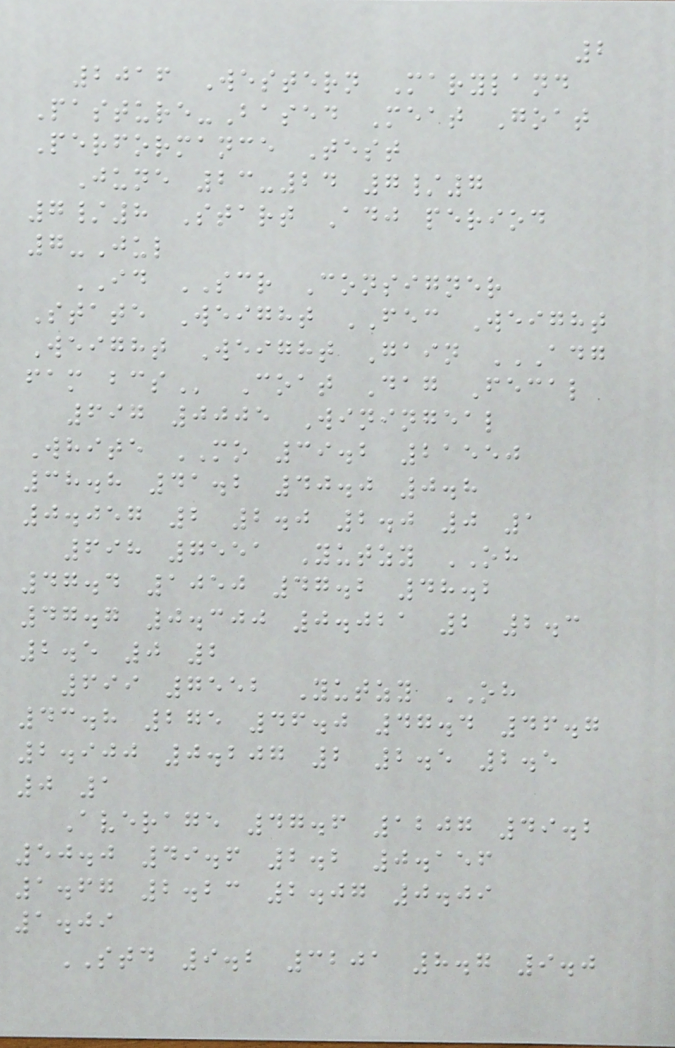2
2016 Western Maryland
Pasture-Based Meat Goat
Performance Test
June 23-24 7/7
7/8 Start Adj period
7-Jul
ID SCR Consigner
State Weight FEC Weight
Weight Weight Gain ADG
FAM BCS Coat Dag Fecal
697 0005 Winingeal
White MO 39.2 21550
38.8 41.2 40.0 0.8
0.057 2 2.0 2.0 0 1
698 7551 Yutzy OH
47.4 1050 47.2 48.2
47.7 0.300 0.021 2 2.3
2.5 0 2
699 7552 Yutzy OH
43.8 275 46.0 47.4 46.7
2.900 0.207 2 2.5 2.5
0 1
Average 47.6 1207 49.2
50.0 49.6 2.2 0.156
1.67 2.23 2.07 0.09
1.09
STD 9.2 3201 8.7 9.0
